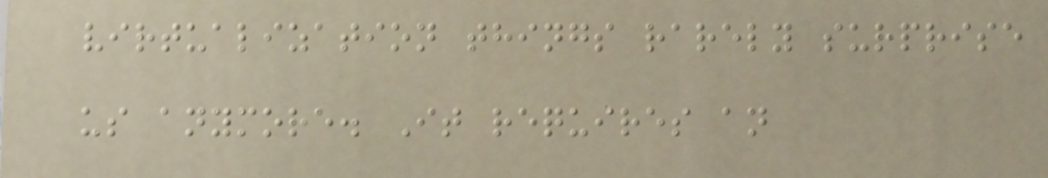virtualization things rarely surprise
us anymore. It requires an
